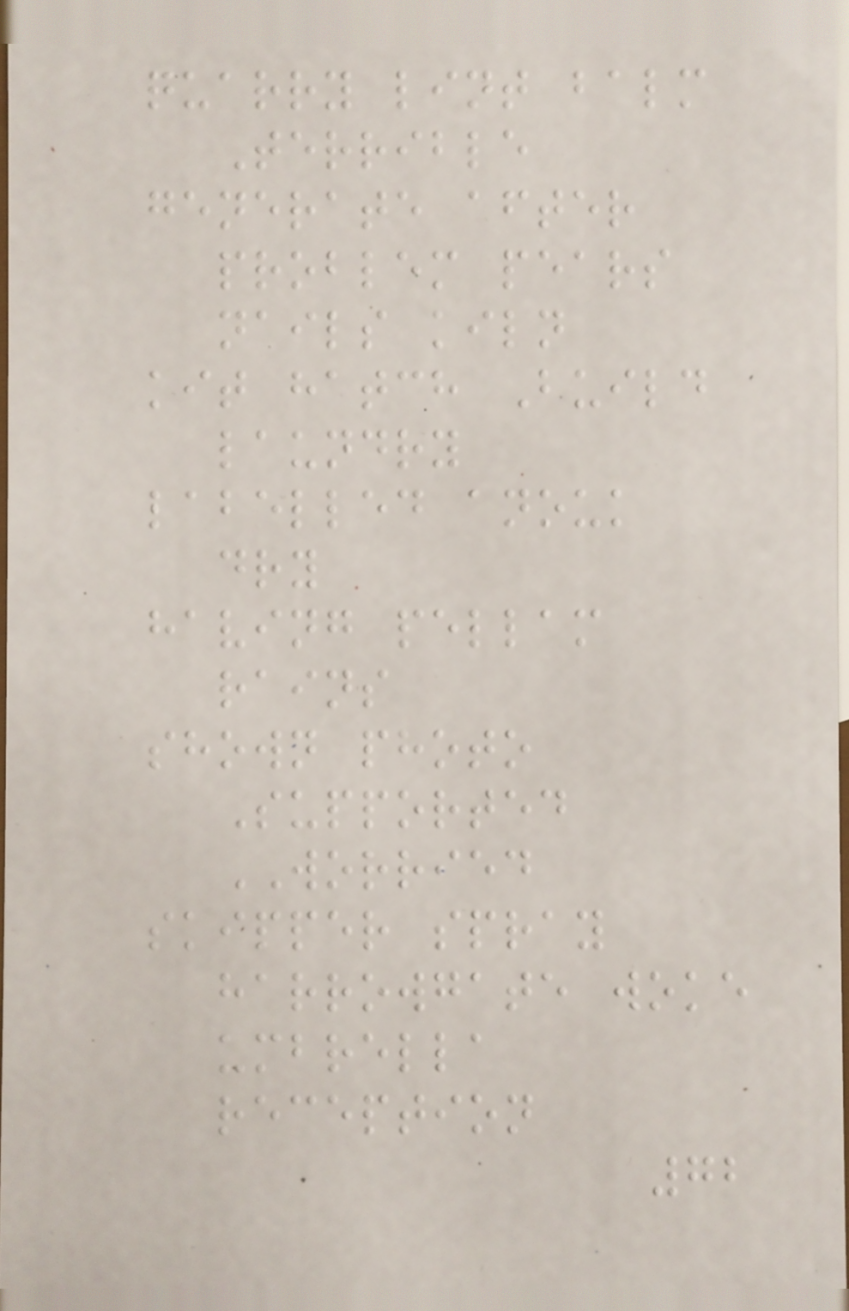quarry lint balm
Terrible
generate after
problem pears
nails kiln
kit hatch Build
laundry
labelled anouk
dry
having pellam
rains
shown photo
Supported
WORRIED
skipper spray
harrowgate woke
umbrella
reception
72
